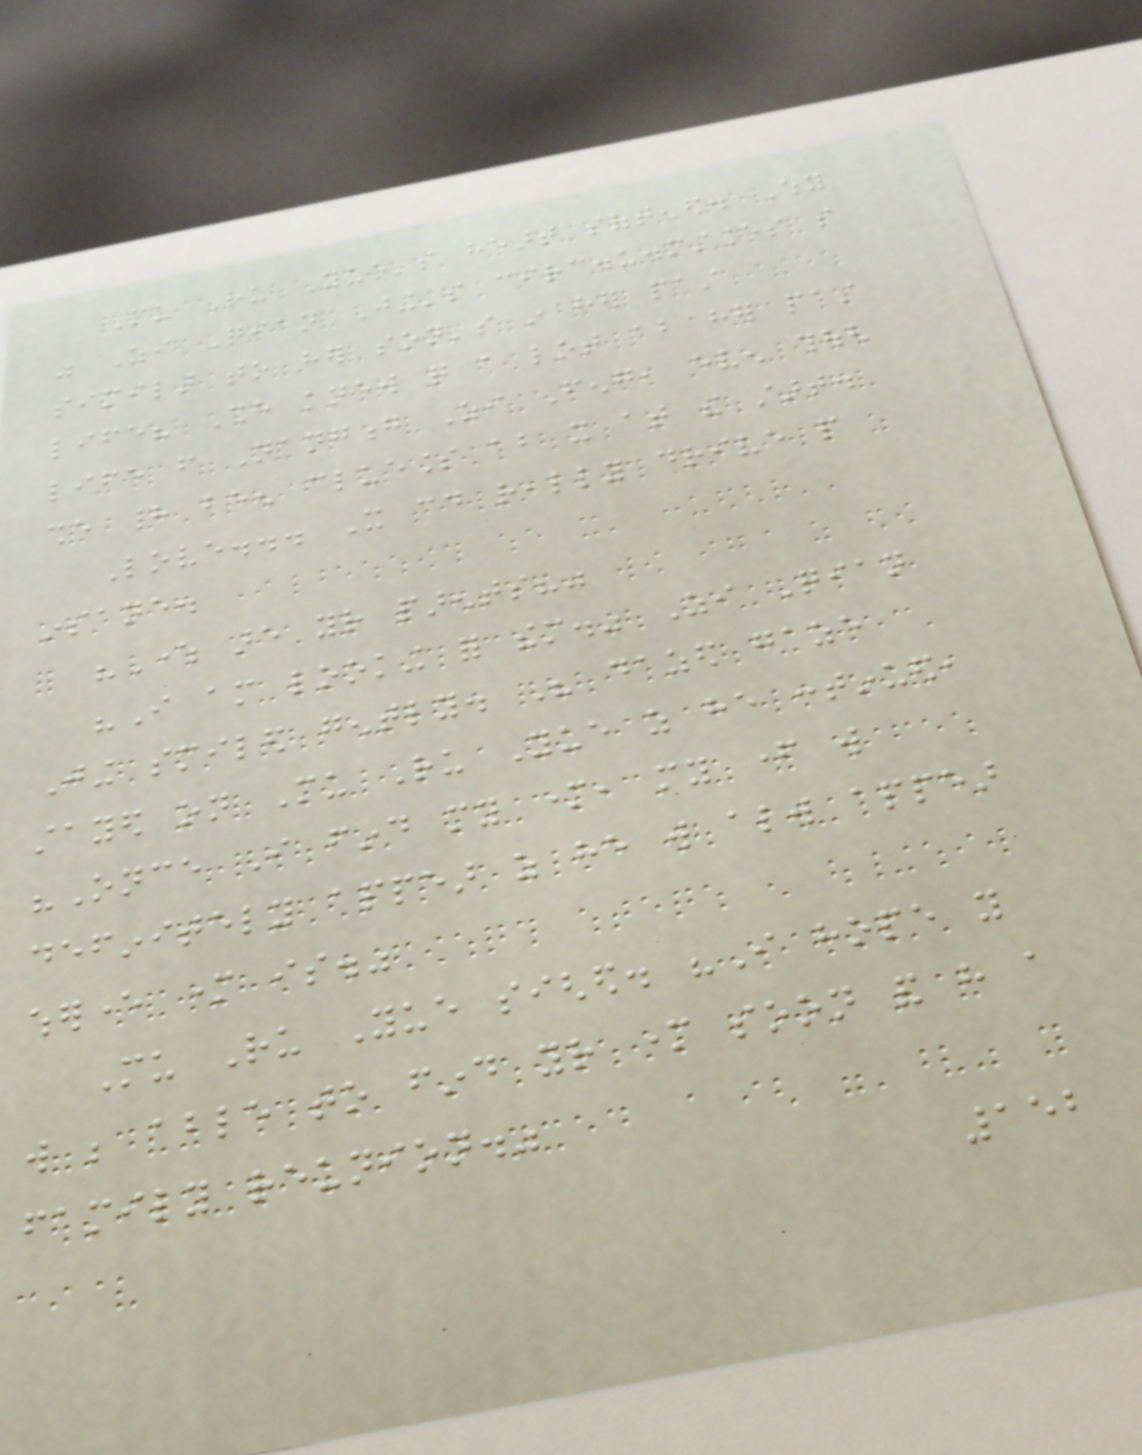Mu Ru Yue's heart softened. Why
was Zi Qian Jing's circ.u.mstances so
similar to her son's in her past
life? She knew quite a lot about her past
life from Nangong Zi Feng, even though
she had been clueless about it at the start.
Love... It could really drive people
insane.
"Where are your parents?"
"I am looking for them." Zi Qian
Jing smiled gently. His dazed gaze
stayed on Mu Ru Yue as he continued,
"Once I find my mother, my father will
definitely appear as he will always appear
wherever mother is."
Mu Ru Yue sighed. "I hope you
will be able to find your mother soon and have a
family reunion."
152
